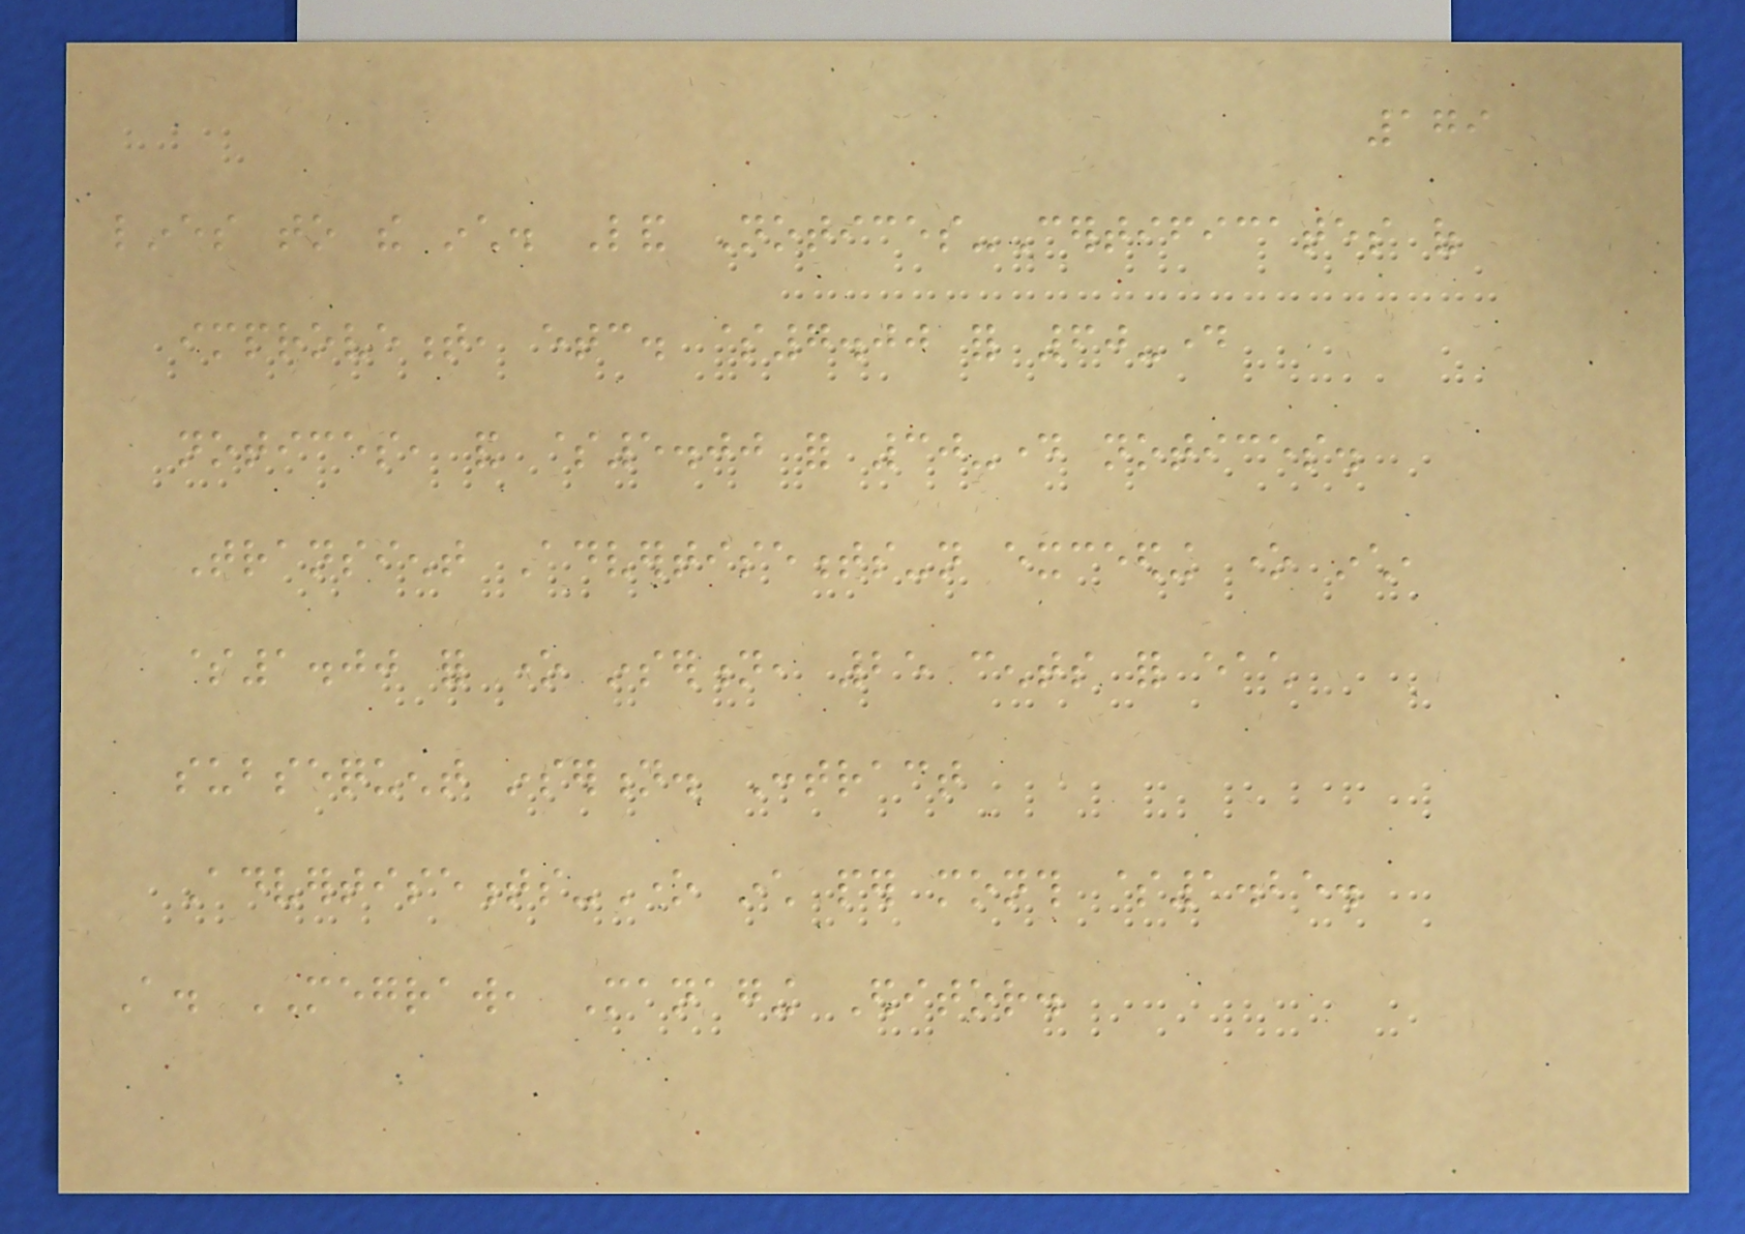179
lines to the inch. Land Notices-Certificates of
improvement, etc. $7.00 for 60-day
notices, and $5.00 for 30-day notices.
Transient Advertisements-not exceeding one inch,
$1.00 for one insertion, 25 cents for each
subsequent insertion. Contract
Advertisements-One inch per month $1.25.
A. MEGRAW, Managing Editor.
